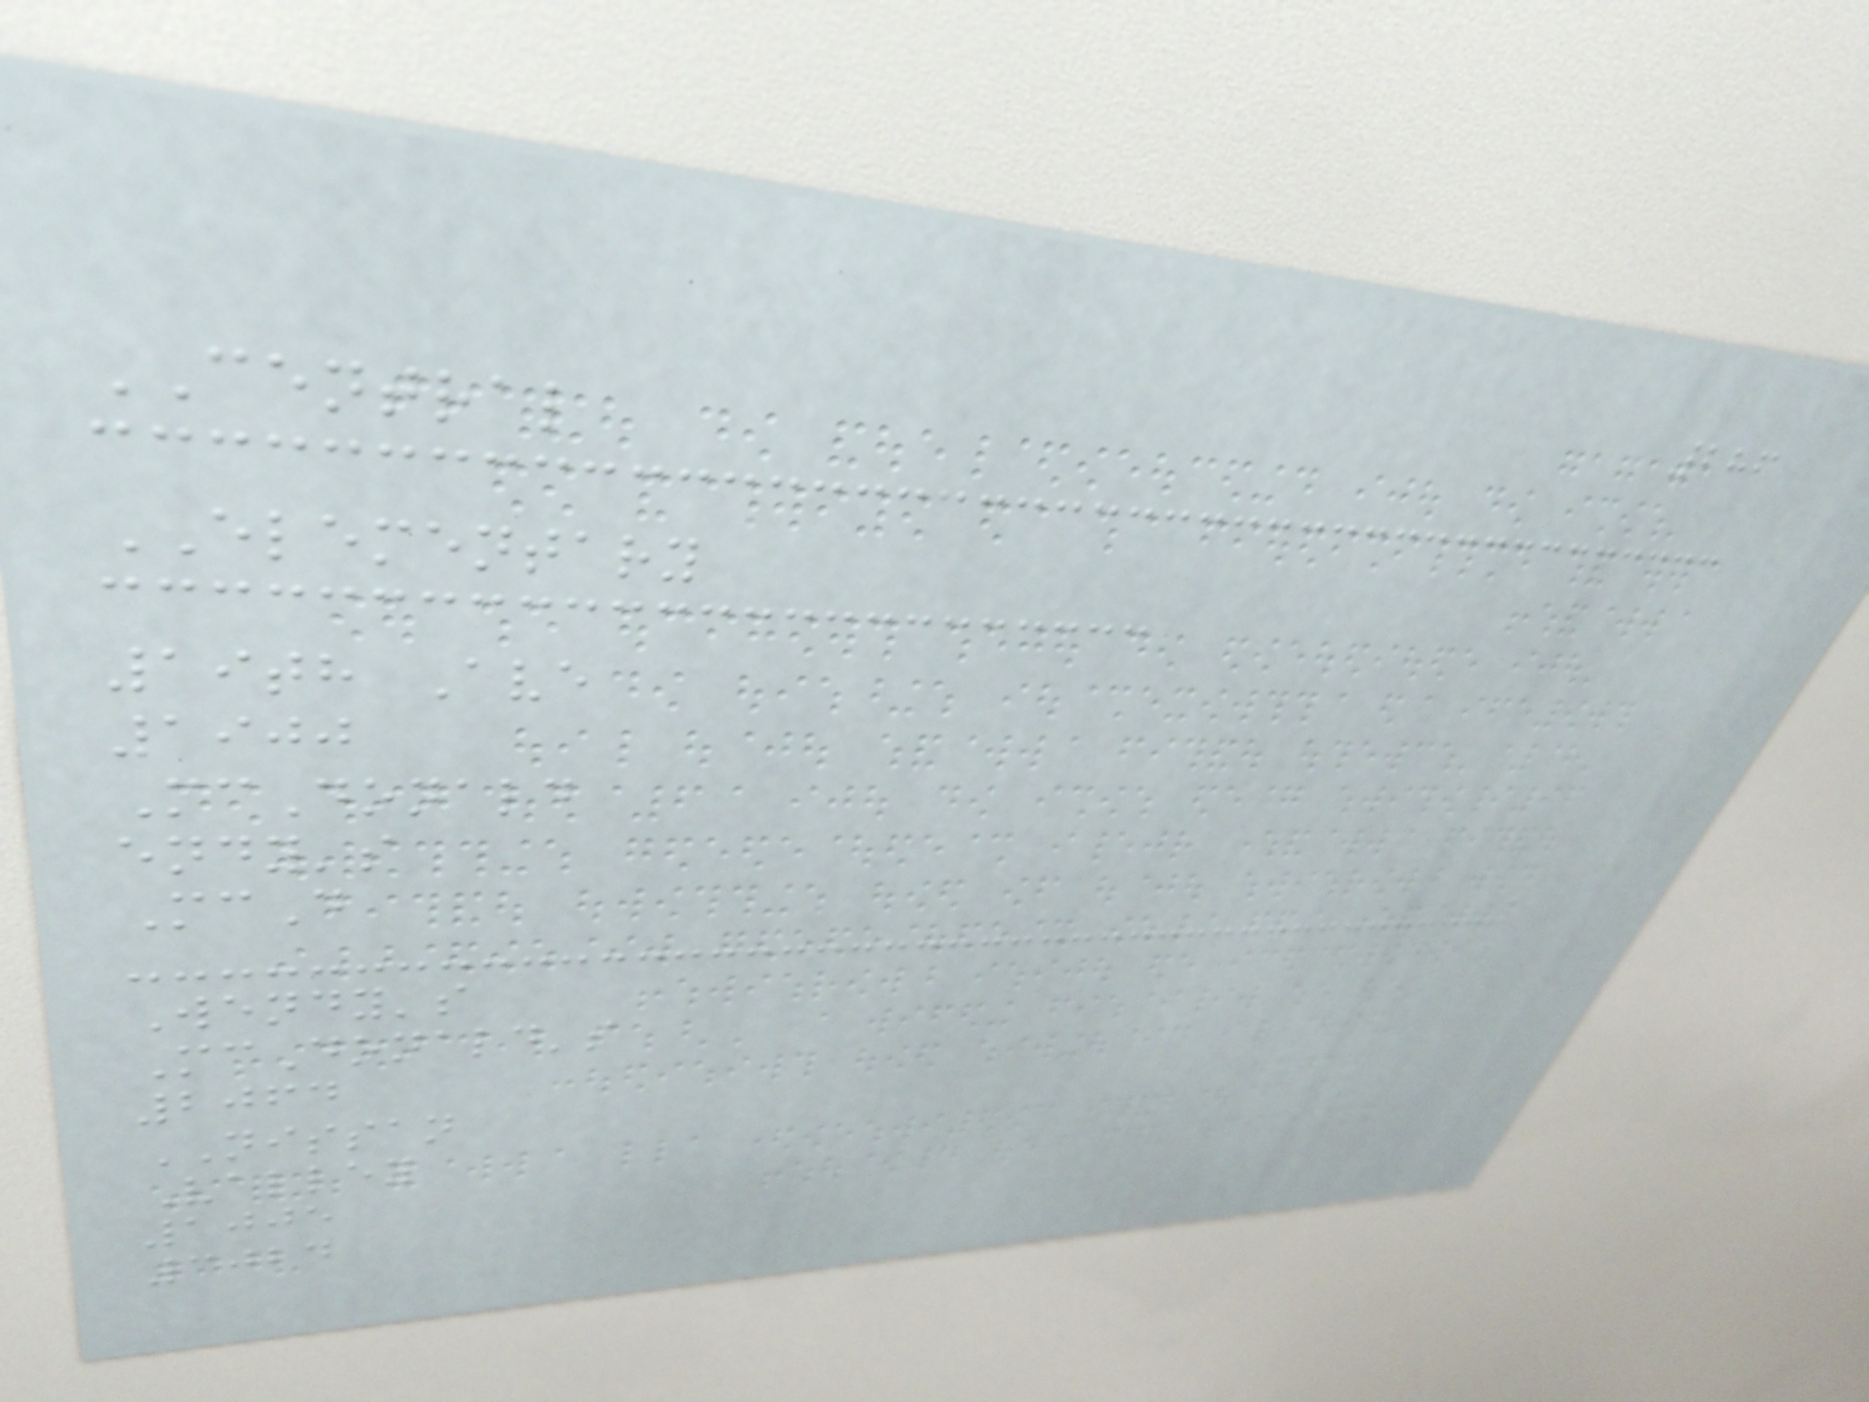286
CENTRAL
ELEMENTARY
19th Ave
1900
McDonald
endy's
McD
Wendy's
McDonald's
2064
NISSAN
Valley
1005
3024
